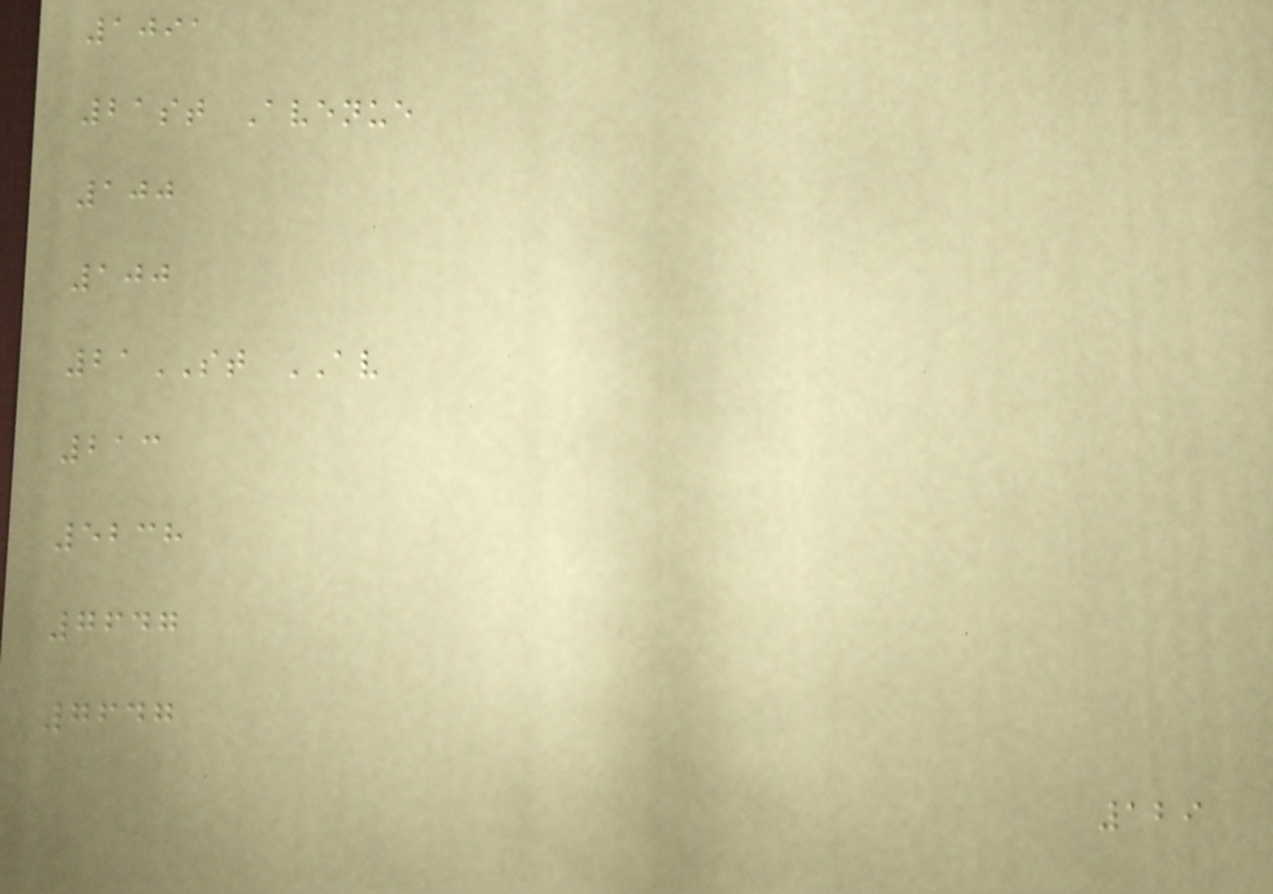1091
21st Avenue
100
100
21ST AV
213
5238
7647
7647
129
